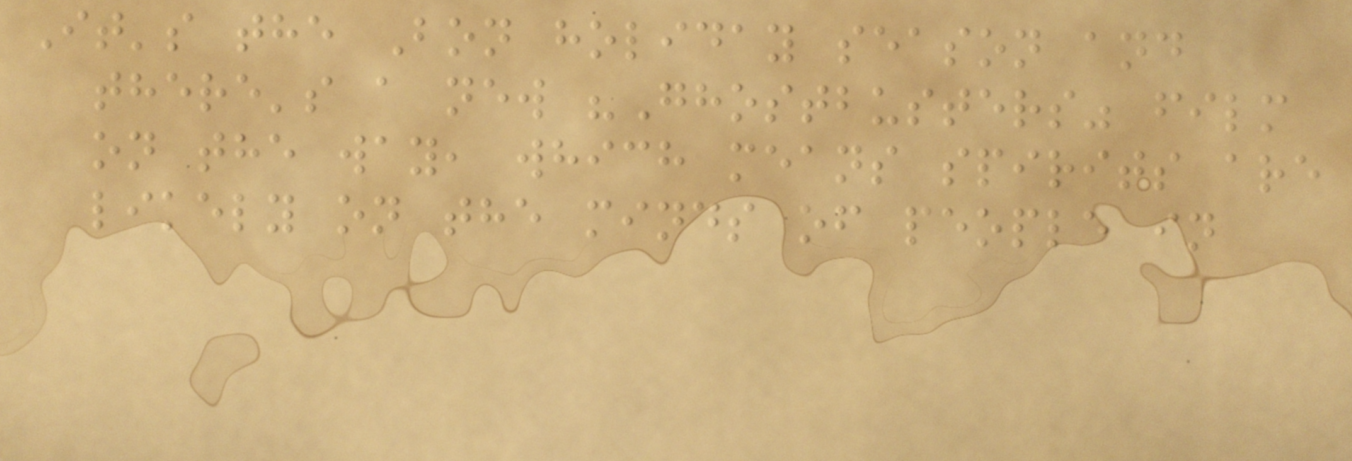It's the Bon holiday season and
there's a new "Ghostbusters" film
on the way, which means spirits are
likely on the minds of people in
